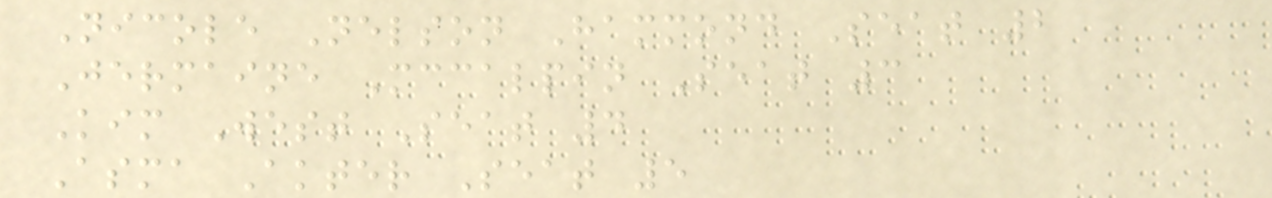Nicole Nelson Hammond Seat 2
Jermaine Mccalpin Seat 3
Kim West Seat 4
Asma Akter Seat 5
